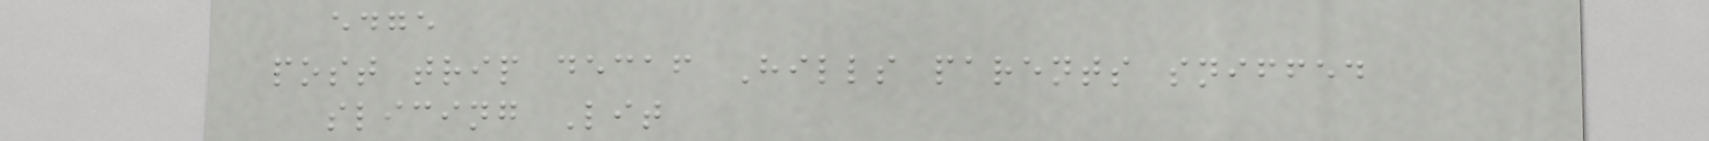edge
post trip decaf Hills parents sniffed
slicing Lit
